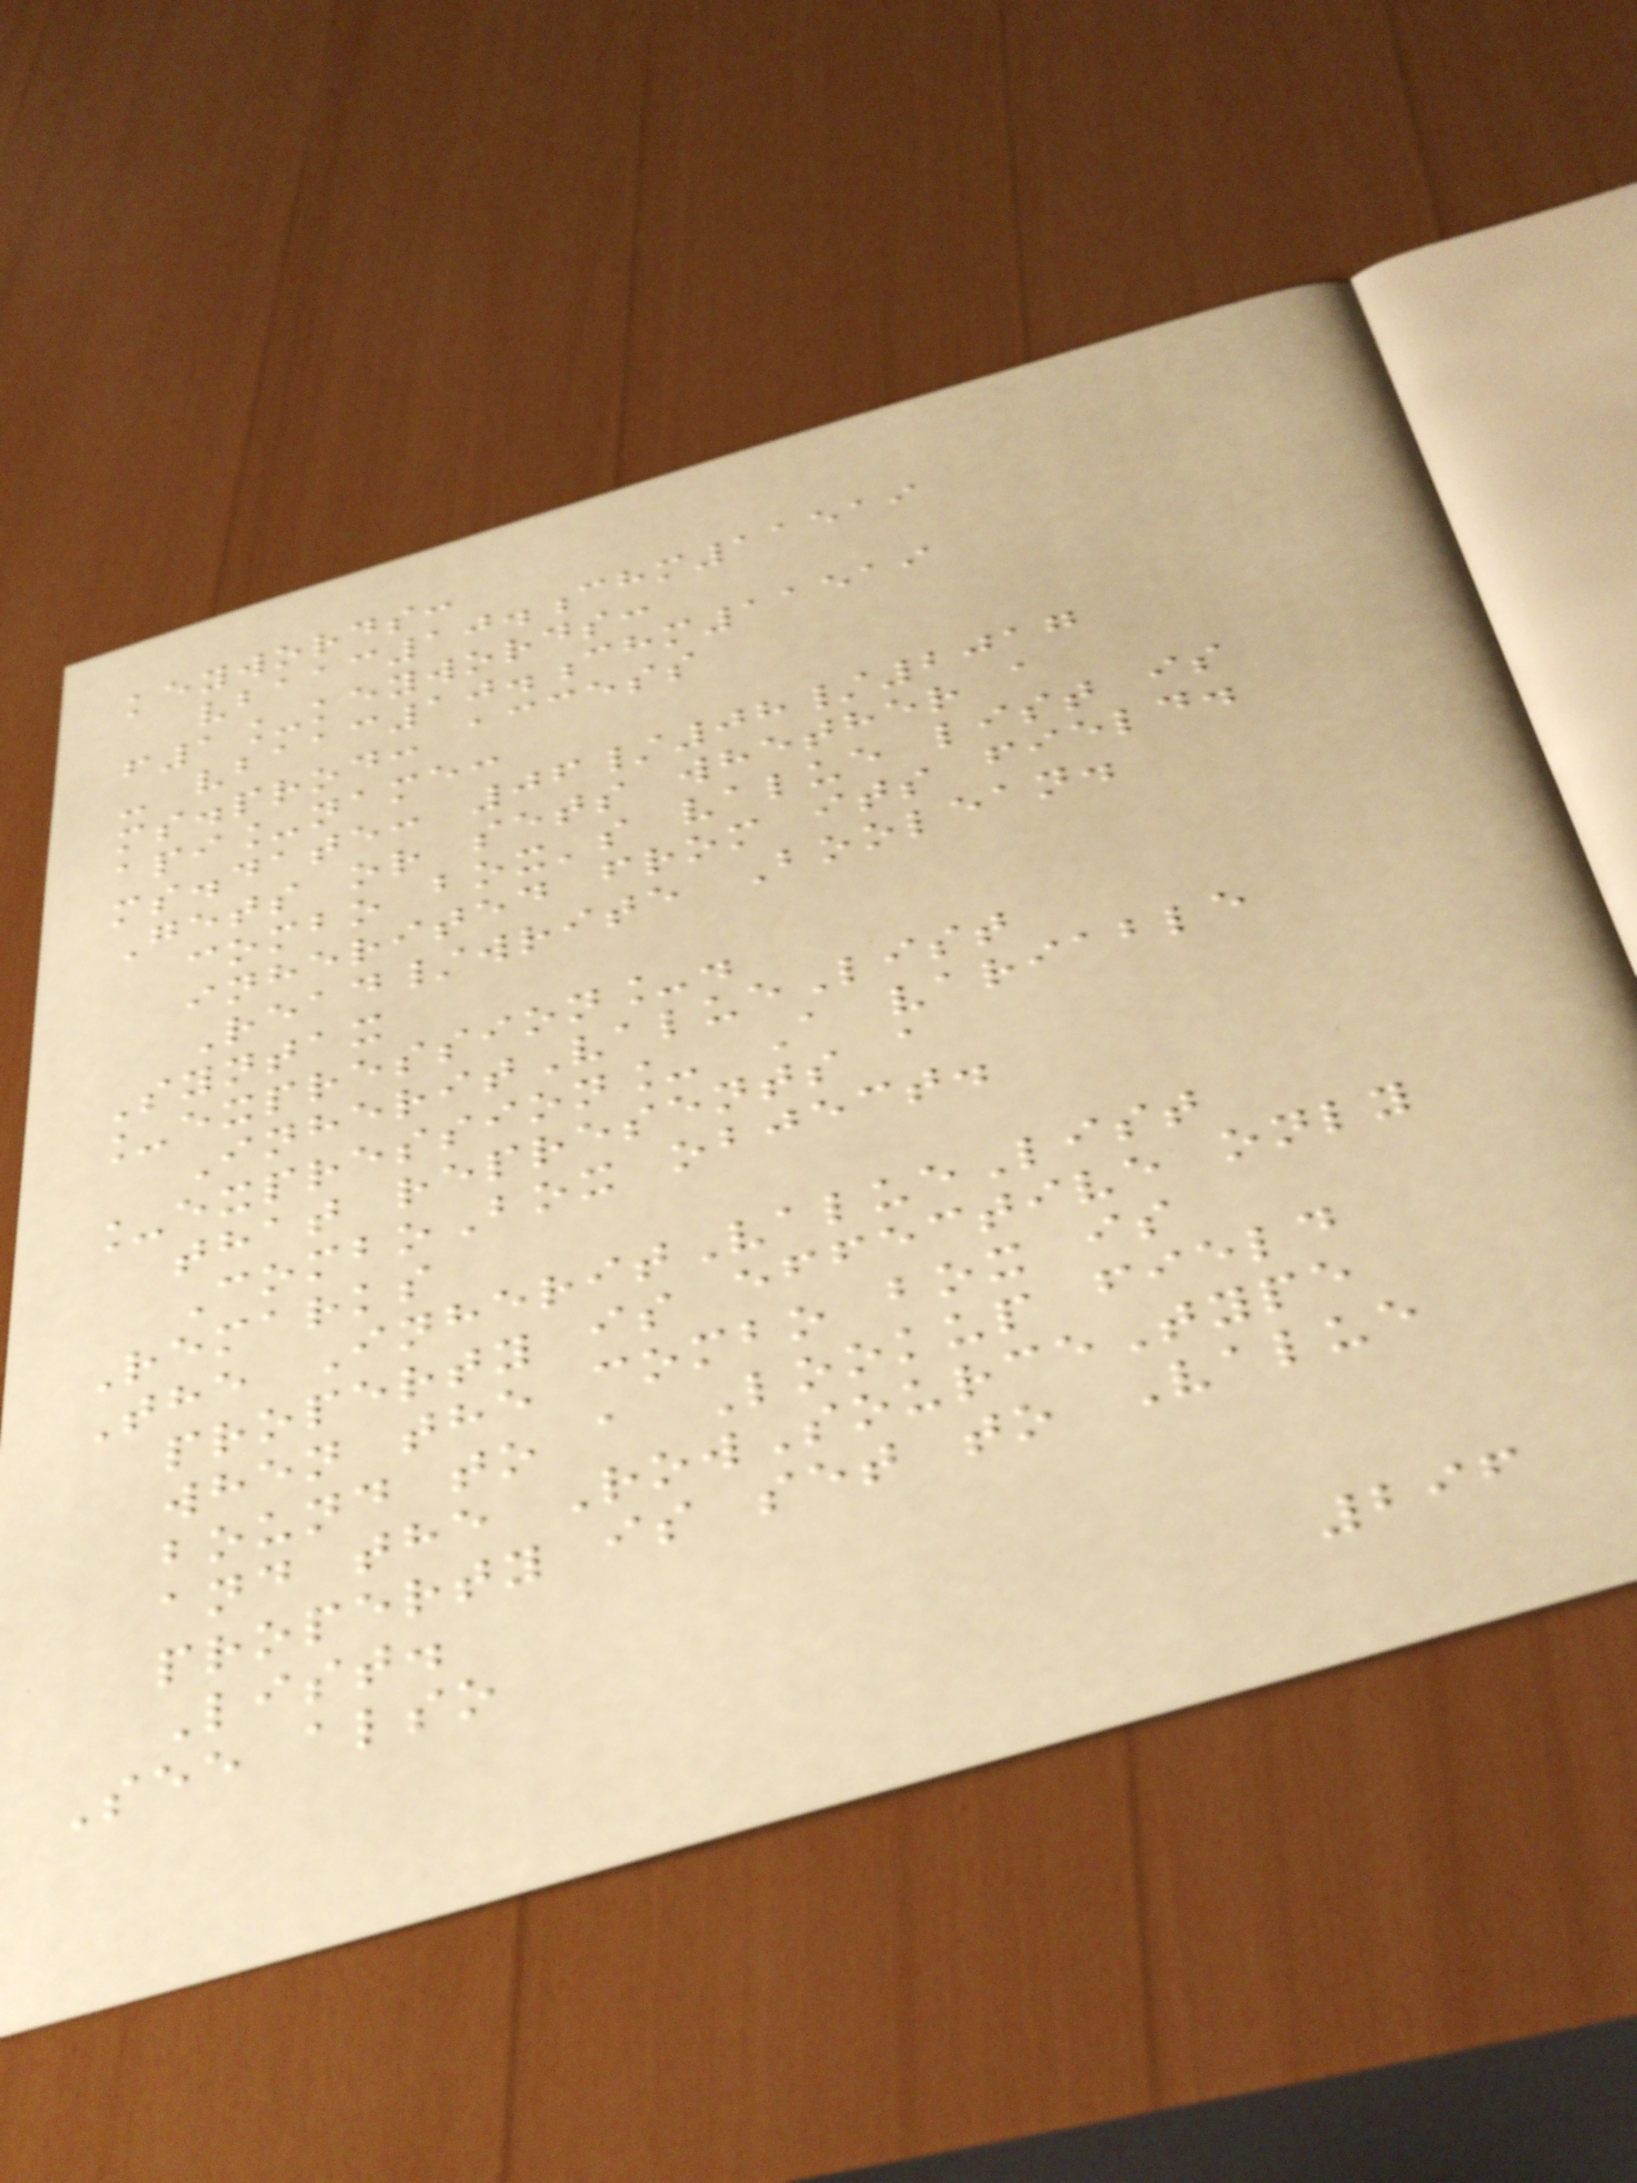keywords:
vbaac10.chm11519
f1_keywords:
- vbaac10.chm11519
ms.prod: access
api_name:
ms.date: 06/08/2017
Gets or sets whether a
combo box's value list is
inherited from its field.
Read/write Boolean.
Syntax
_expression_.
InheritValueList
_expression_ A variable
that represents a
ComboBox object.
Remarks
The InheritValueList
property is effective only
when the combo box is
bound to a Lookup field
and the RowSourceType
property is set to Value
List.
See also
296
